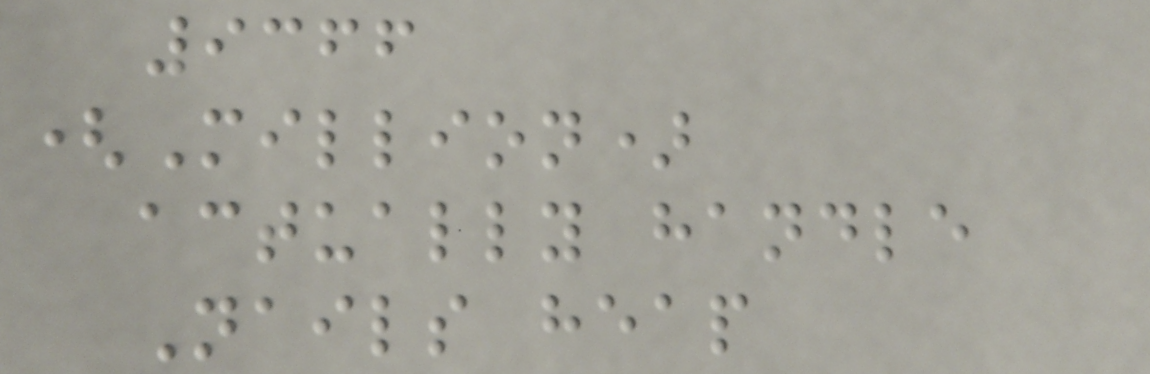9366
(Million)
actually handle
Nails heap
